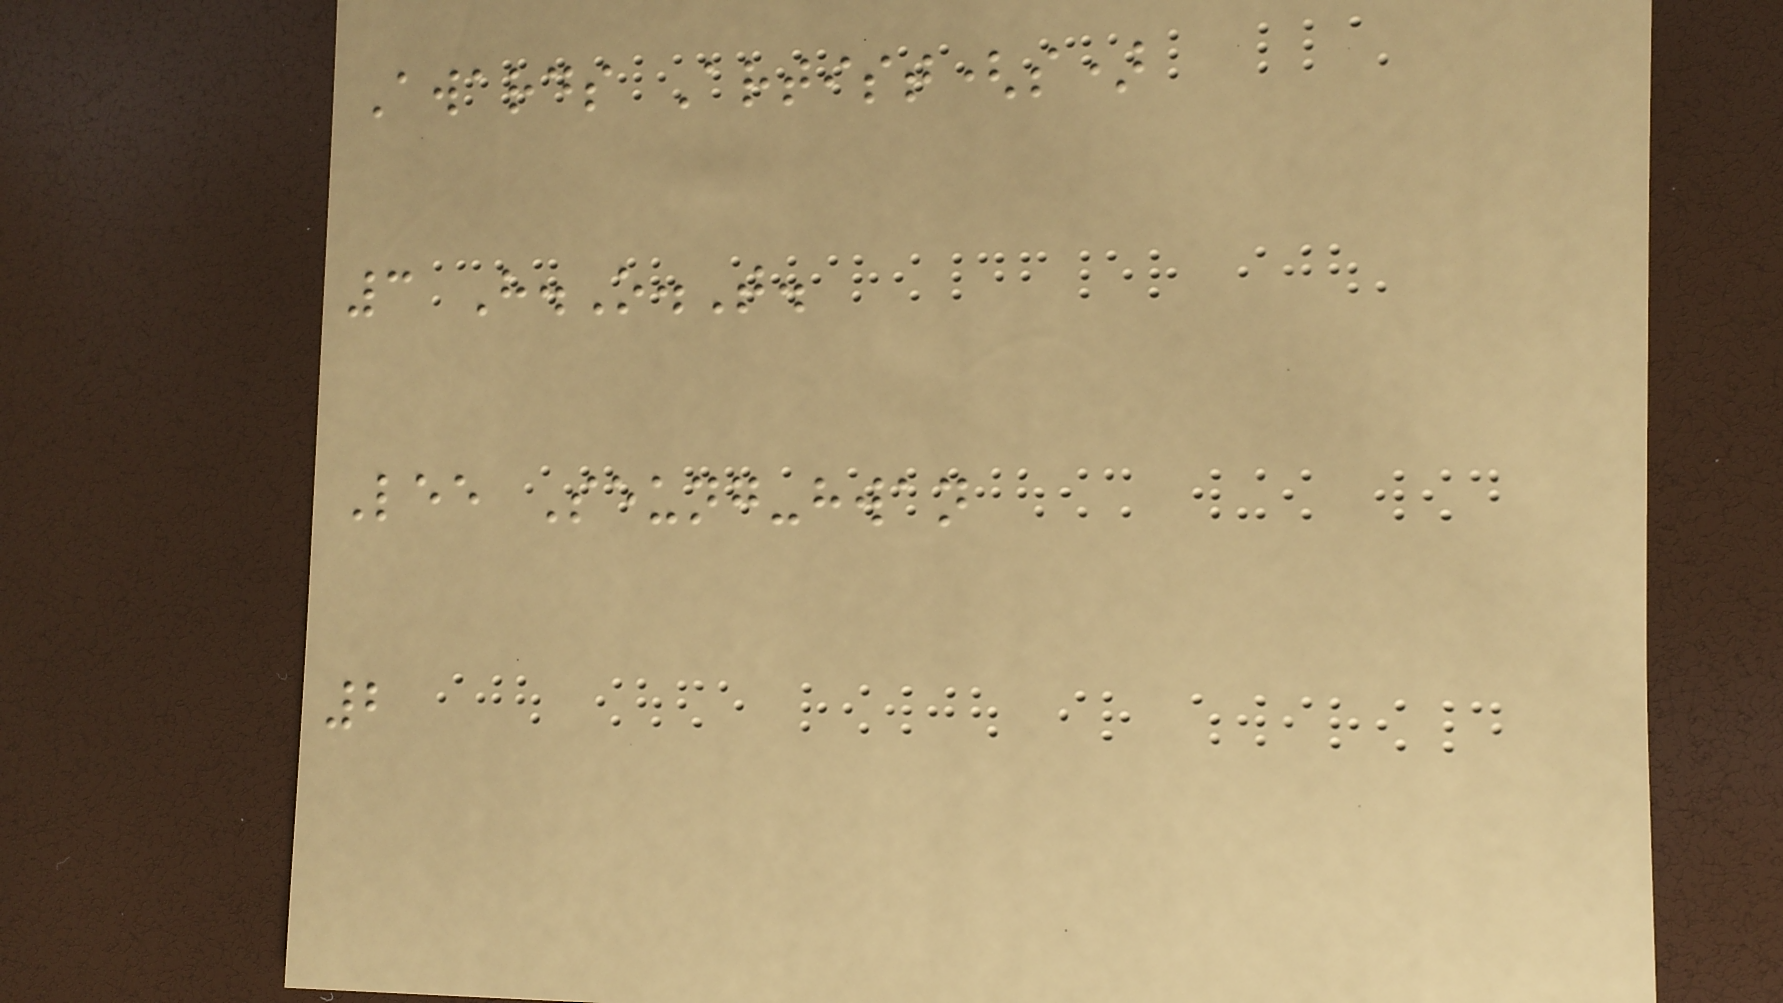Awards Artist(s)
3 H.O.T.
Lee Seung-hwan
2
